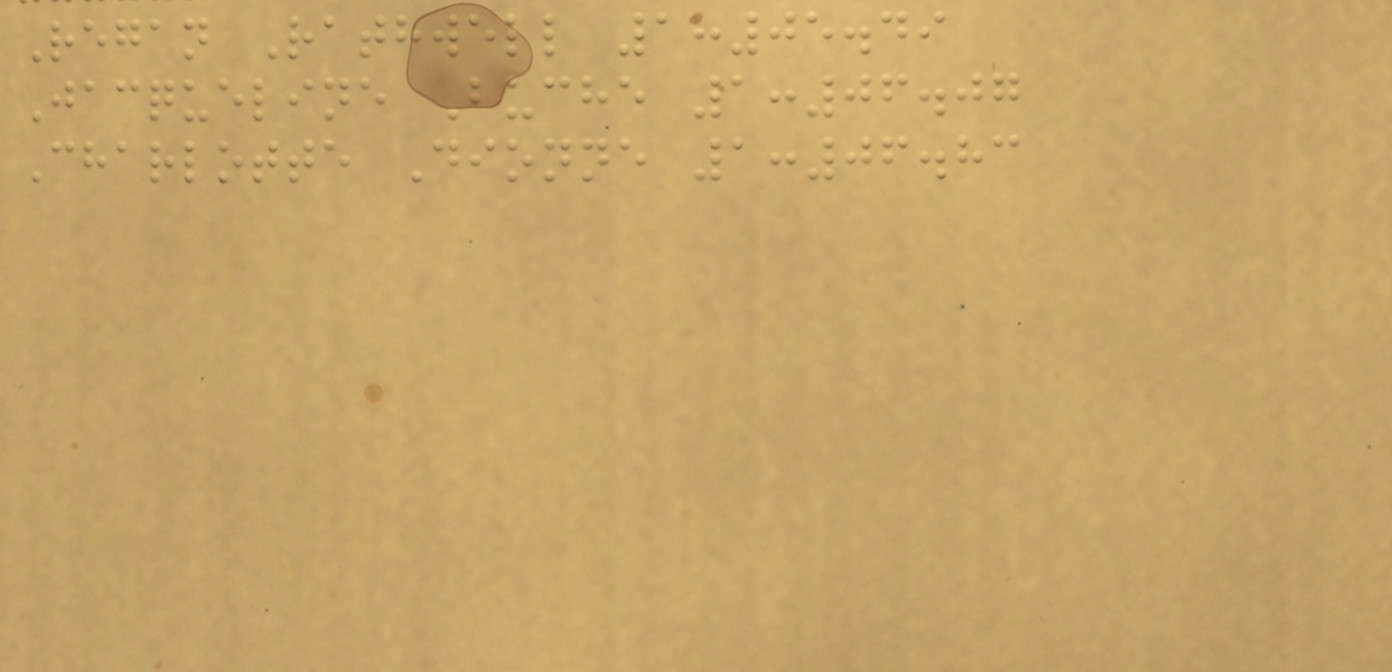Regan Rathwell 1:05.49
Jacqueline Buche 1:06.07
Charlotte Dionne 1:06.83
